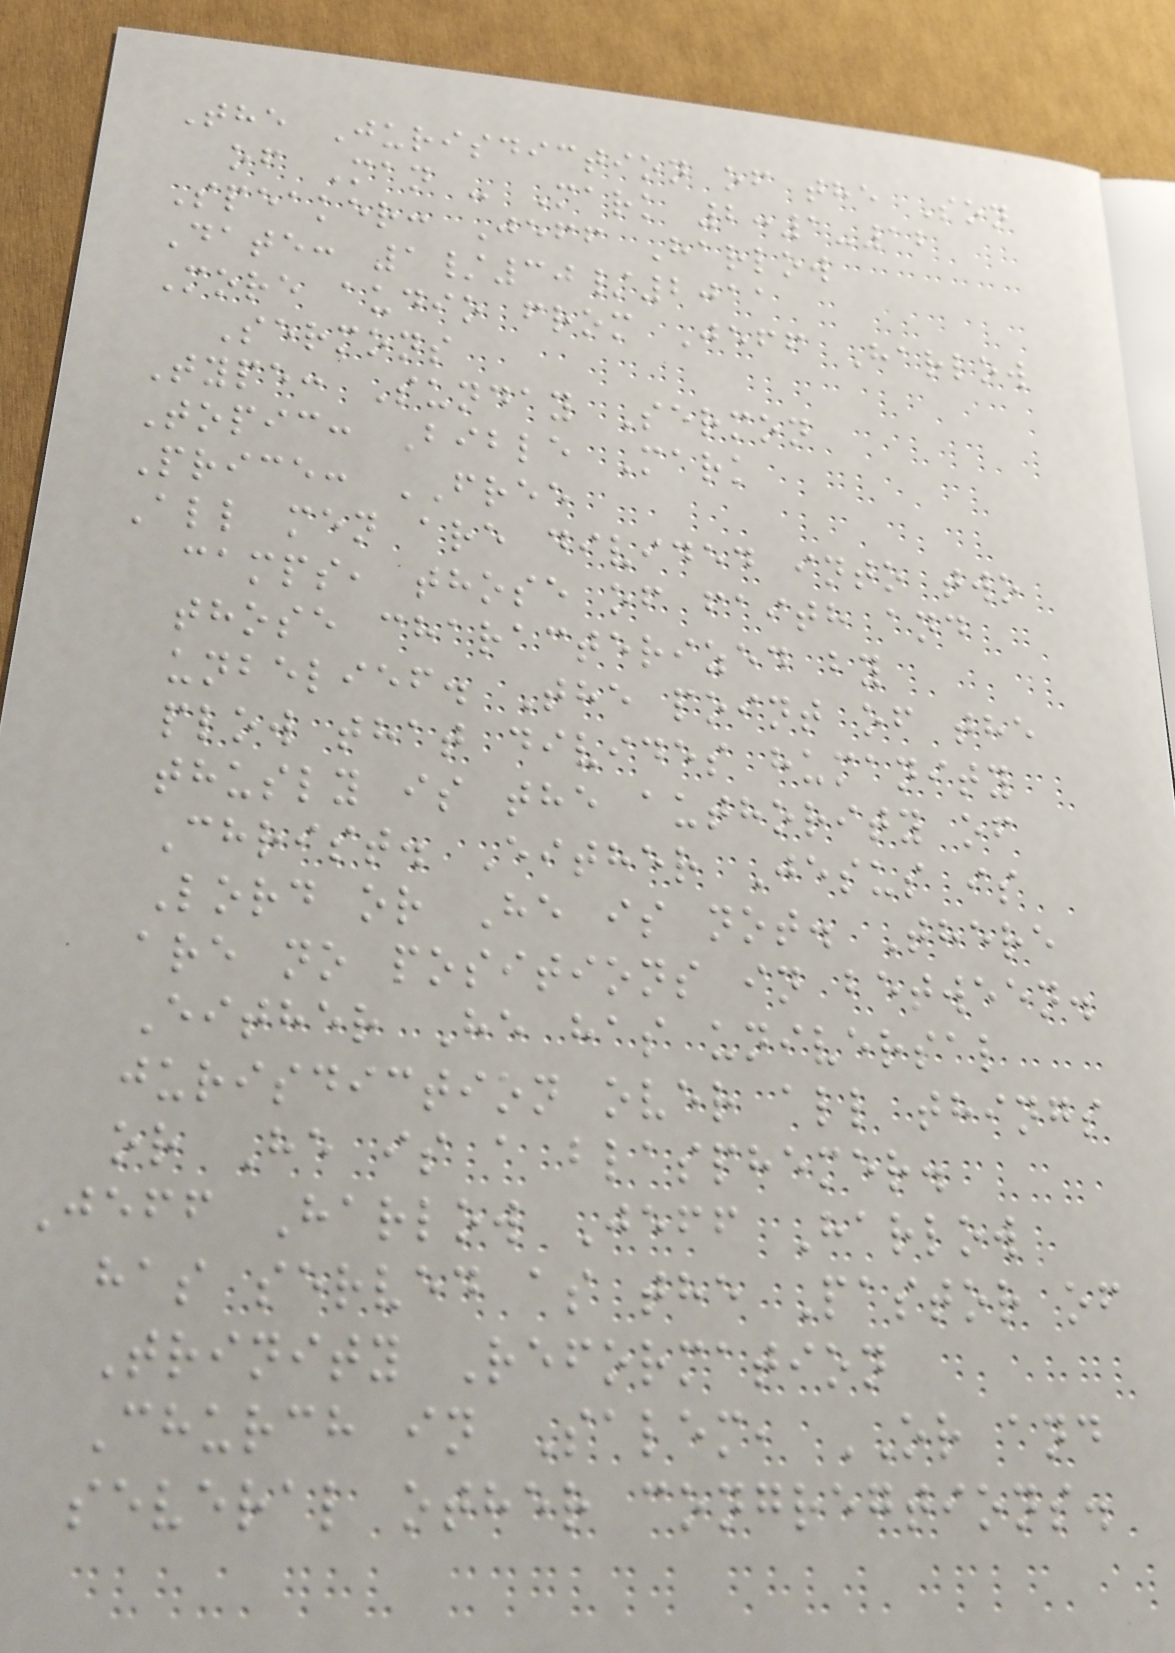The Jurisdiction of the Son
of Man - Mark 2:1-12
Speaker: Jeff Harlow
Date: 1/30/2011
More audio from Jeff Harlow
Sermons
Type: Sunday Sermon
Topic: Bible Mark
Price: FREE
All men are divided into two
camps, those of faith and
those characterized by
unbelief. The point of the
plow that divides humanity
thusly is the authority of
Christ. Either Jesus is
Lord or He is not. There
are no positions in between.
Either He has universal
jurisdiction over all things
or He is a blasphemer.
Jeff Harlow Jeff Harlow
has served as the Pastor of
Trinity Reformation
Church in Salem, OR and
several other congregtions.
